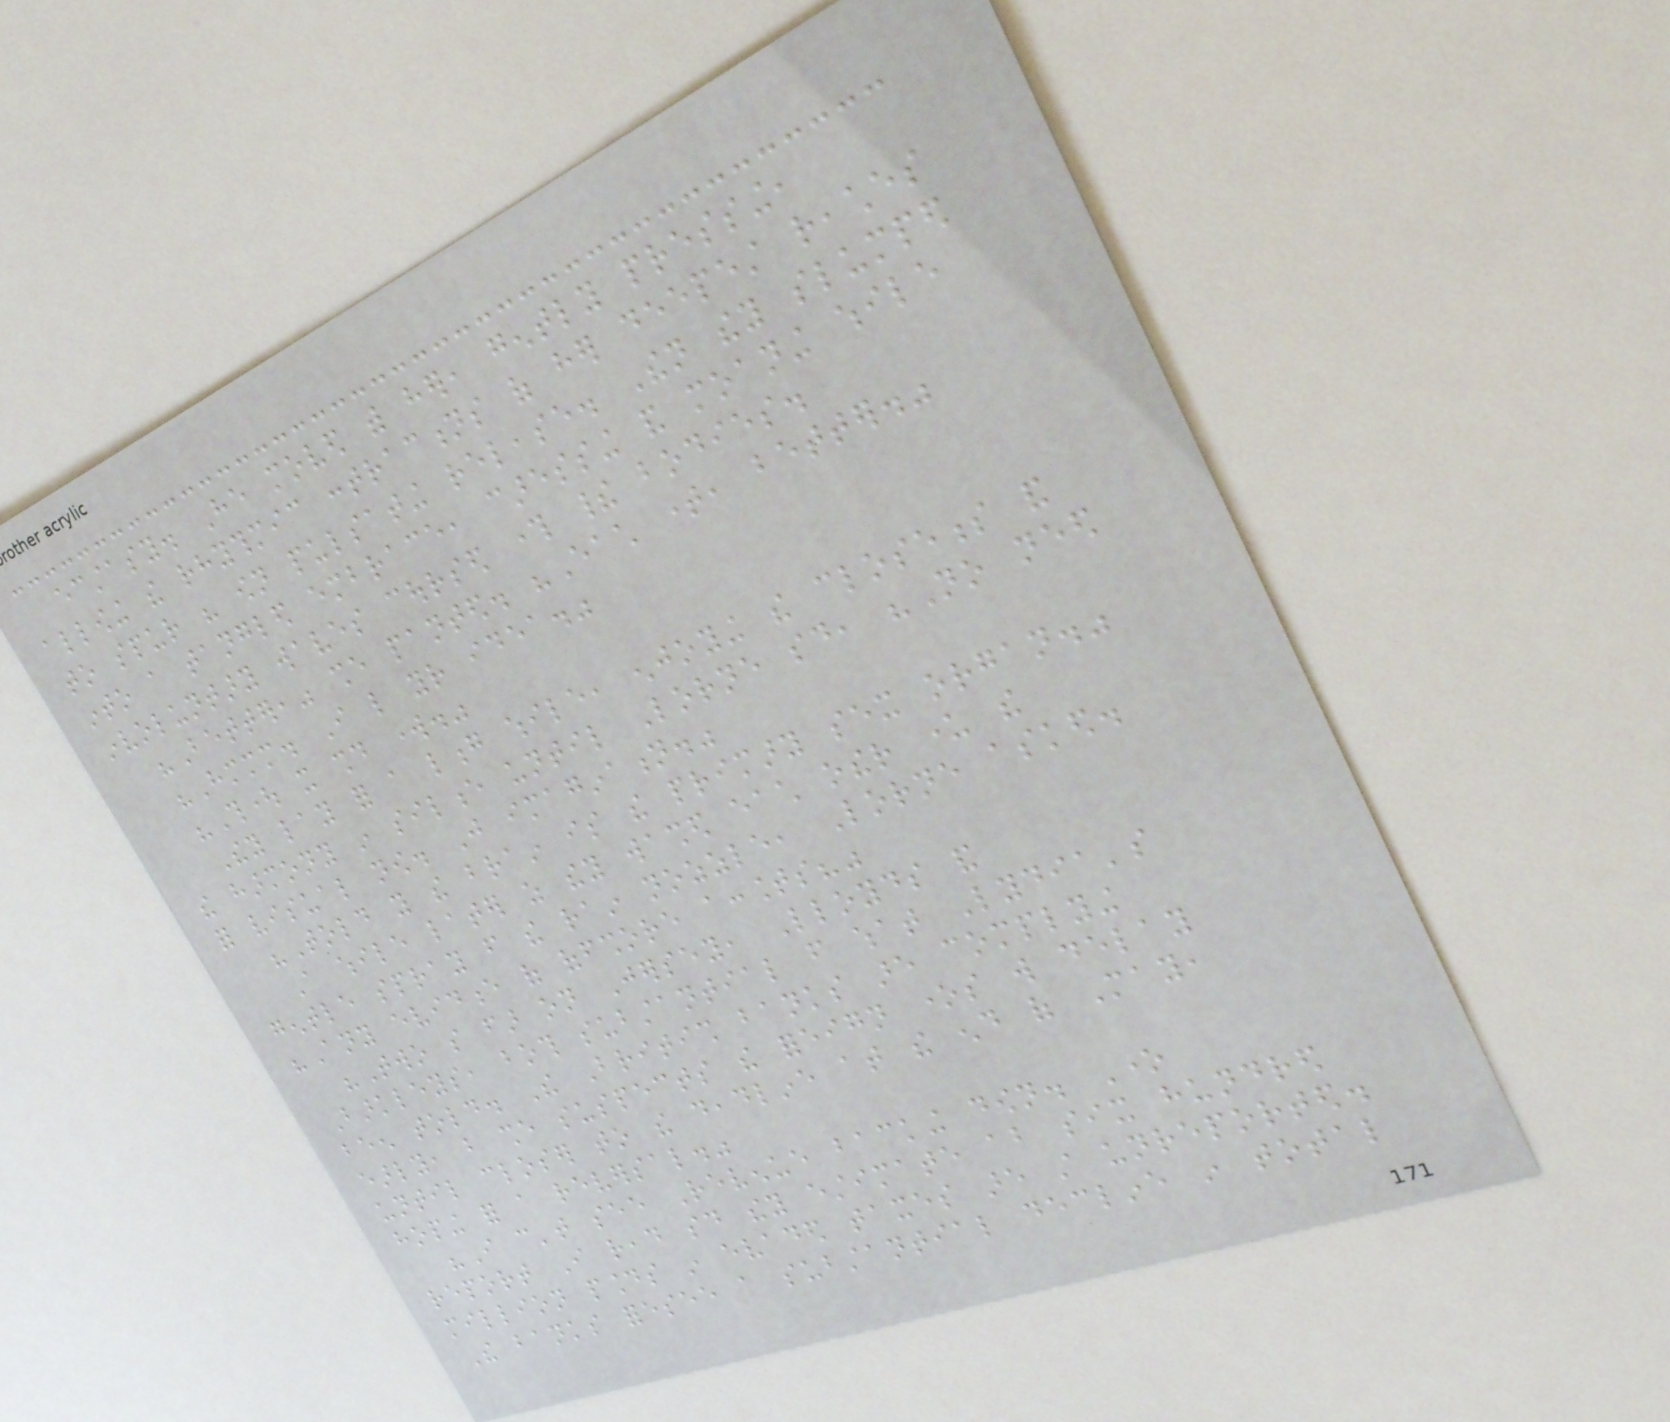ecstasy. He moved with her, gently pressing,
allowing the rhythmic contractions of her deepest reaches
to spur his own pulsating release. Then they slumped
into a tangled embrace, caressing and moaning while
involuntary waves coursed through their bodies.
"Better," she panted. "Each time, better."
"Hmmm. I like your idea."
"Thought it should work."
They lay for a long while, enjoying the closeness and
the harmony in silence until Lorne said, "No need
for visual now. Just imagination."
"Told you the brain is the primary sex organ."
A while later as they washed each other under the
gentle spray from the rain nozzle, Lorne asked.
"Any evidence of offshore accounts?"
"Two so far on Jersey, Lloyds and
Barkleys, both substantial from what Lydia's
been told. The British banks are complying
early, but she suspects the foreign ones will delay
until closer to the deadline at the end of May,
hoping for a reversal."
"I can't see Revenue backing down. One
report I read said they estimate about six hundred
million pounds in evaded taxes are still unreported.
The banks foresee a substantial decline in total
